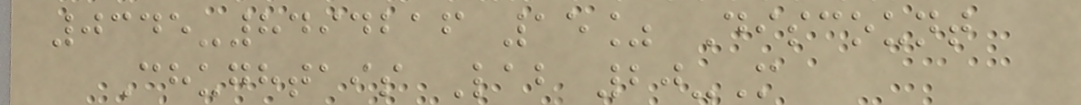0345-8494216 15% Discount
Chughtais Lab 20-M
